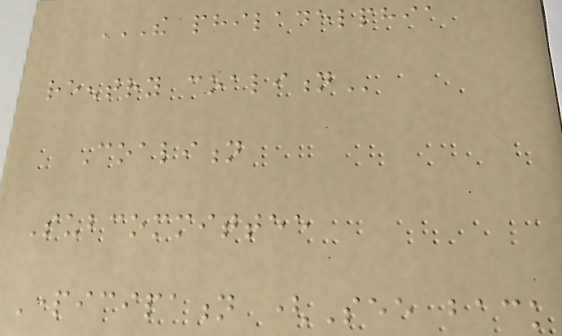THE PHILADELPHIA
REENTRY COALITION
Coalition
Subcommittee
Participation (See back
